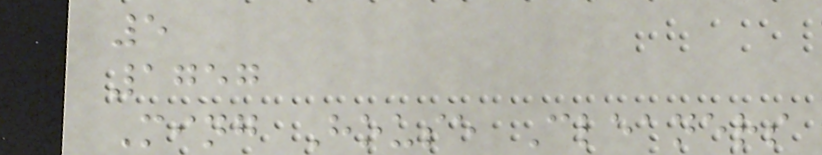5
1757
Ming House Cleaners
